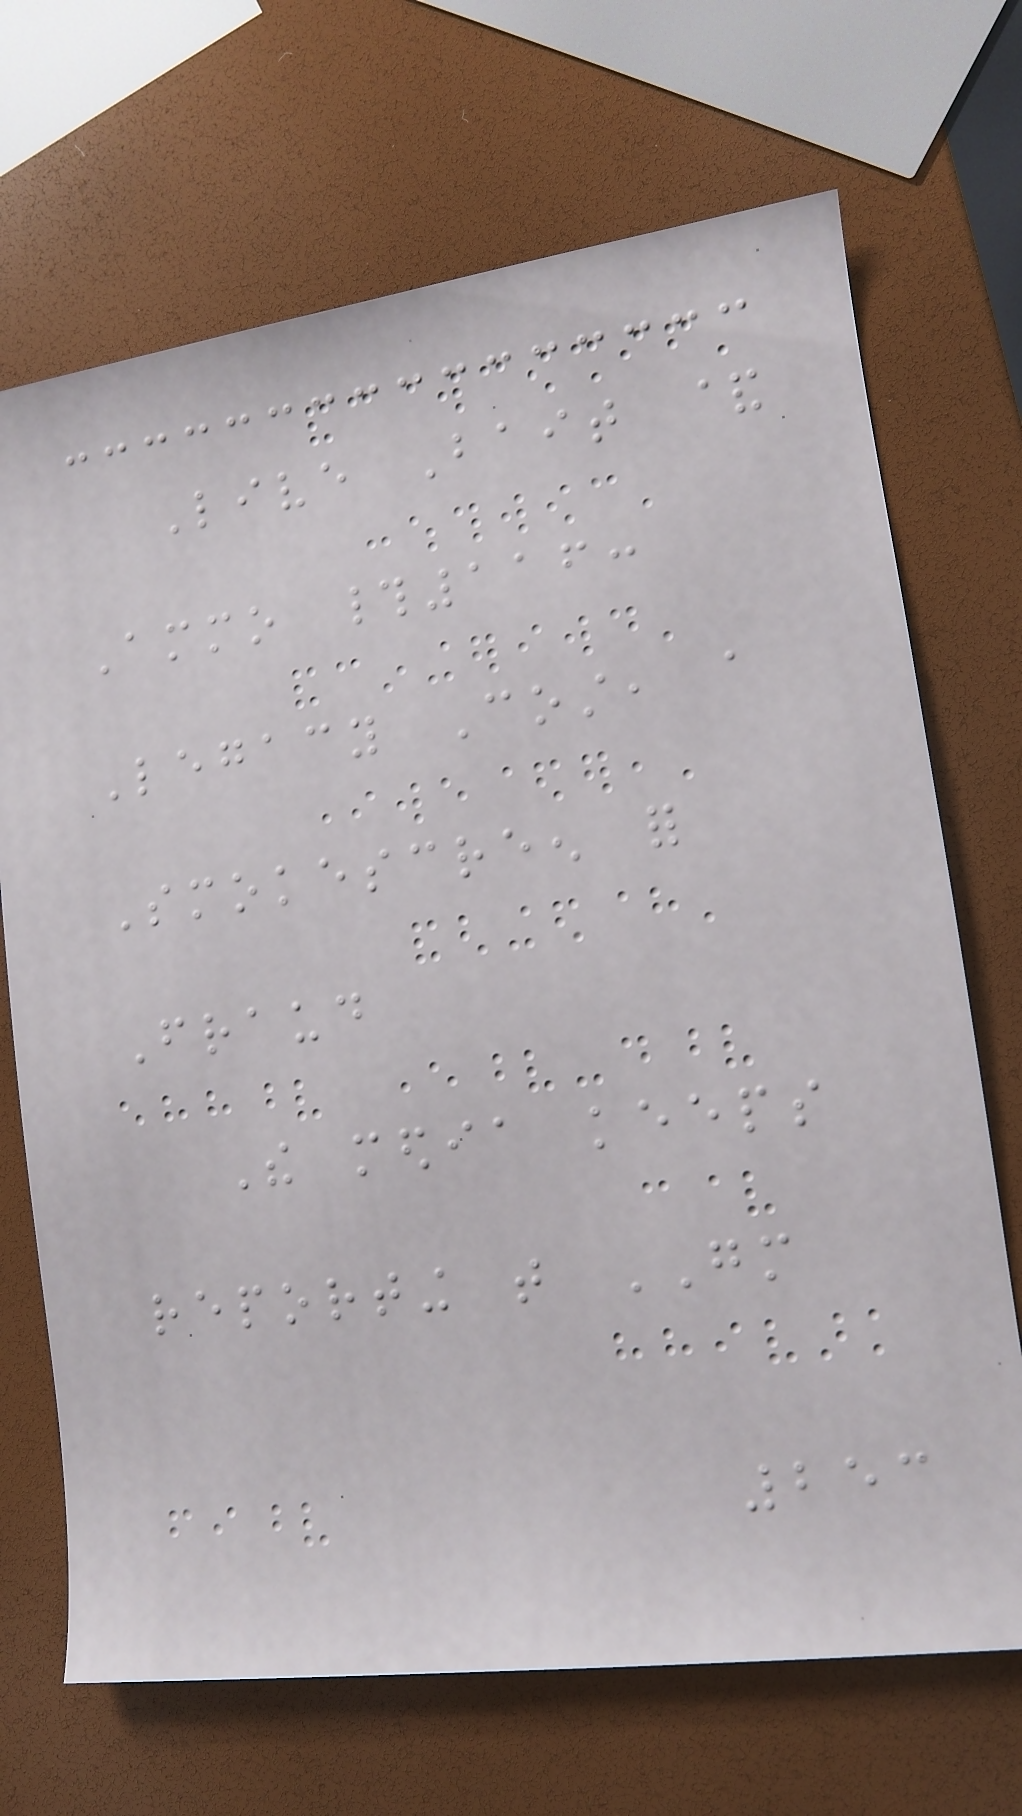Live Bait &
Ammo #116:
Legacy Cost, a
Smokescreen for
Fraud
The media keeps
reporting that GM
253
